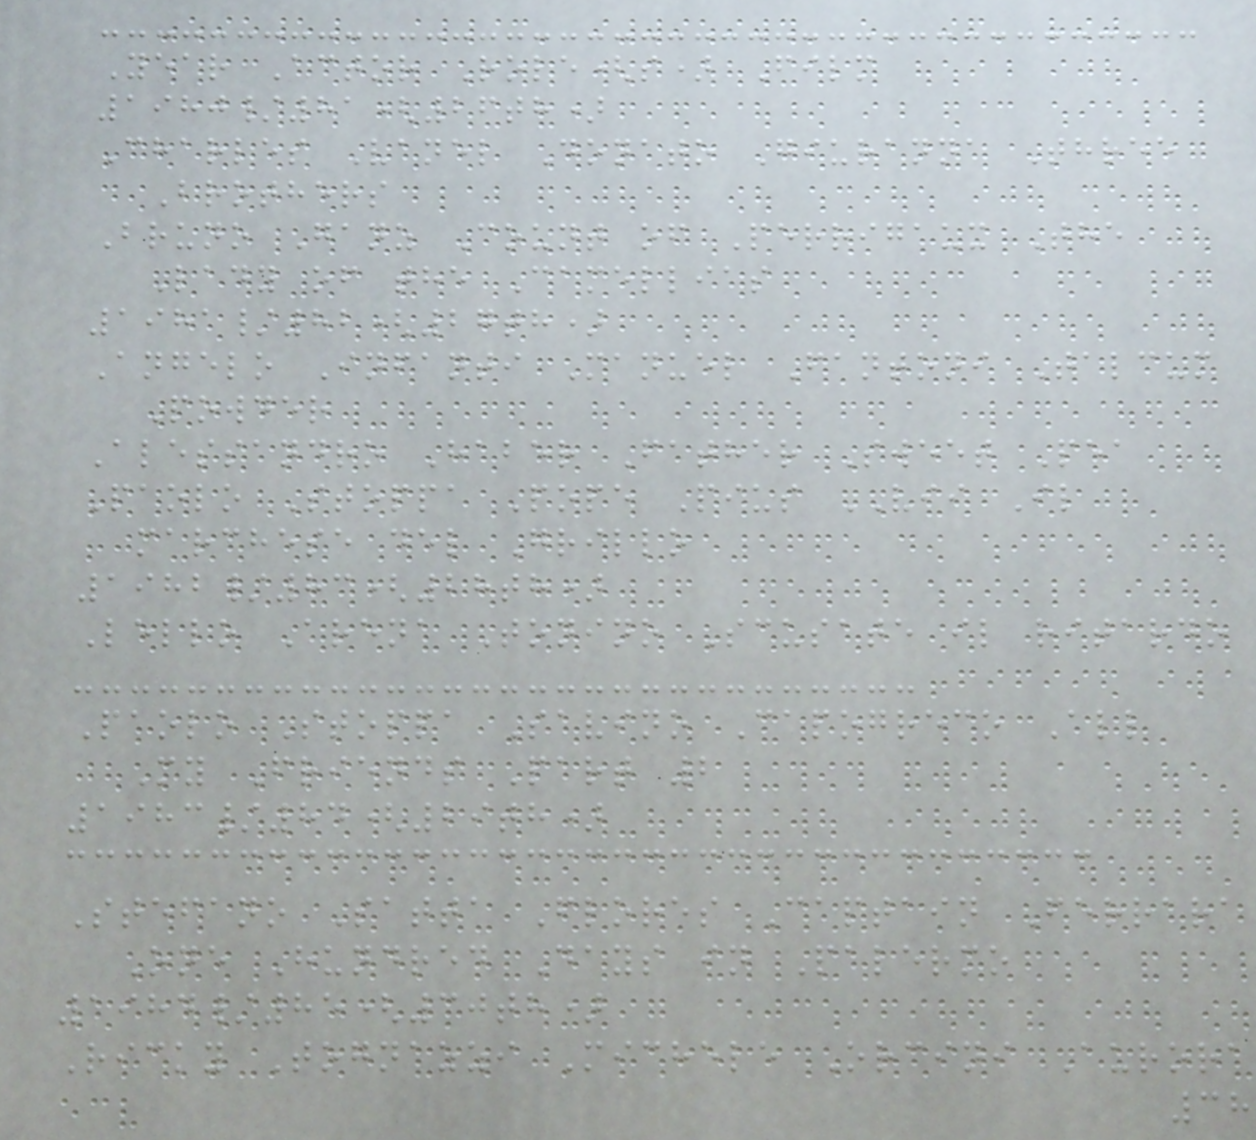Year Actor Role(s) Film
1980/81(26th)
Charles Vanel Donato Giuranna Three
Brothers
Bruno Ganz Count of Perrigaux The
Lady of the Camellias
1981/82(27th)
Angelo Infanti Manuel Fantoni Talcum
Powder
Alessandro Haber Father Sweet Pea
Paolo Stoppa Pope Pius VII Il
marchese del Grillo
1982/83(28th)
Lello Arena Tonino Scusate il ritardo
Paolo Stoppa Savino Capogreco All
My Friends Part 2
1983/84(29th)
Stefano Satta Flores Captain Ferrara
One Hundred Days in Palermo
1984/85(30th)
Ricky Tognazzi Michele Orcini Aurora
38
